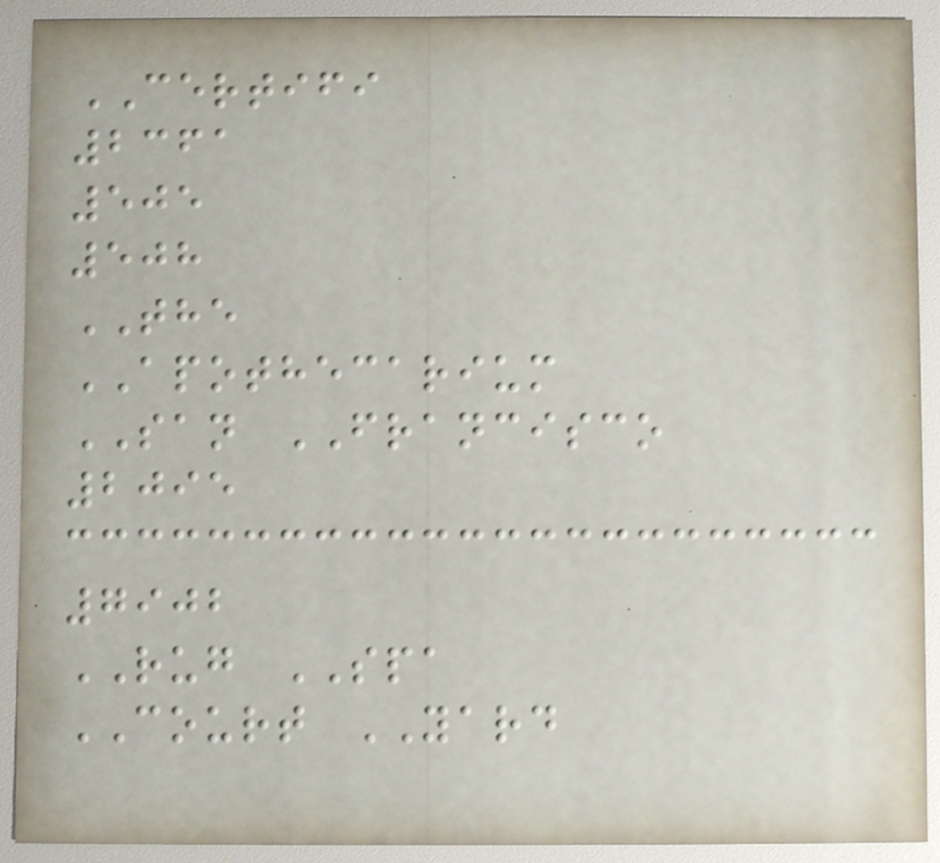CERTIFI
2361
505
508
THE
APOTHECARIUM
SAN FRANCISCO
2095
7902
RUG SPA
COURT YARD
